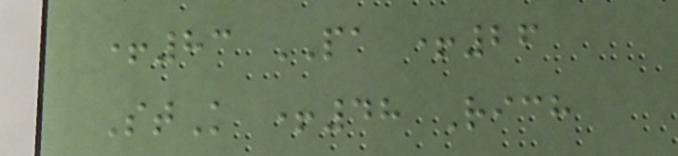+83 PA +26
StK +48 Rich
